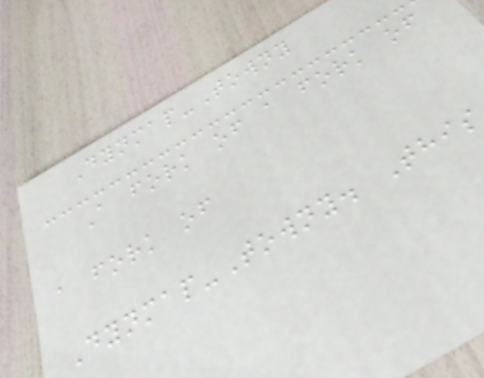Dynmap-Towny
A fork of a fork of
a fork of
Dynmap-Towny. This
